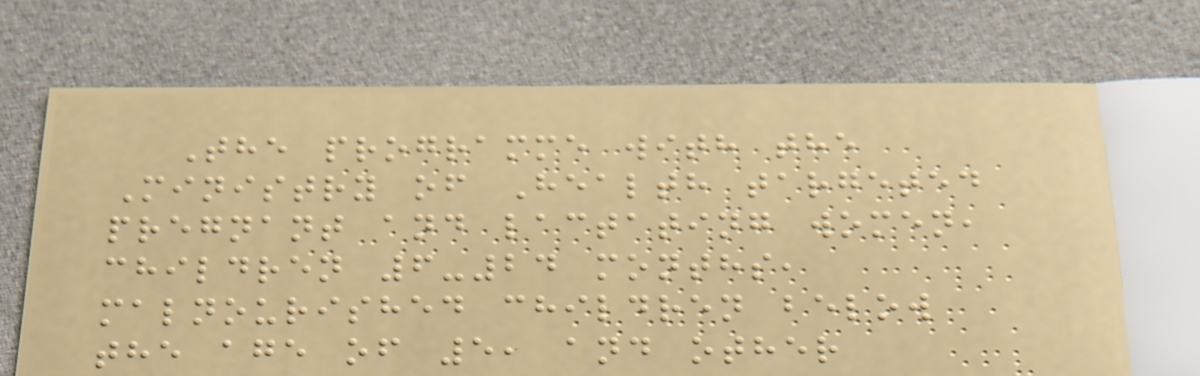The programme with the
Ministry of Health targeted
pregnant and lactating women,
children 6-24 months,
malnourished children below
the age of 5, and other
